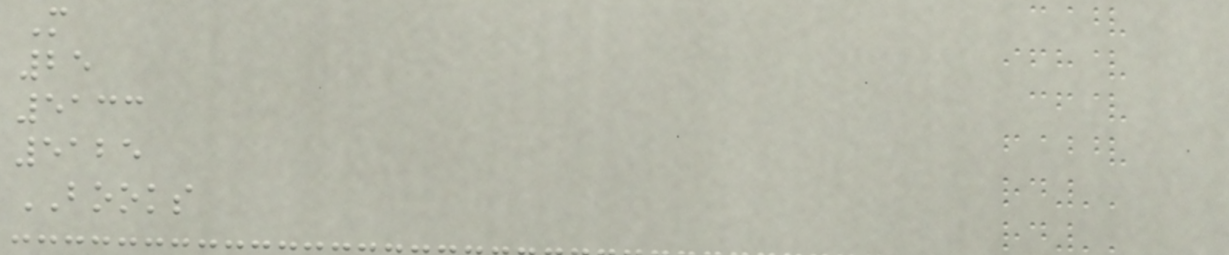M
25
5133
5125
BOOKS
